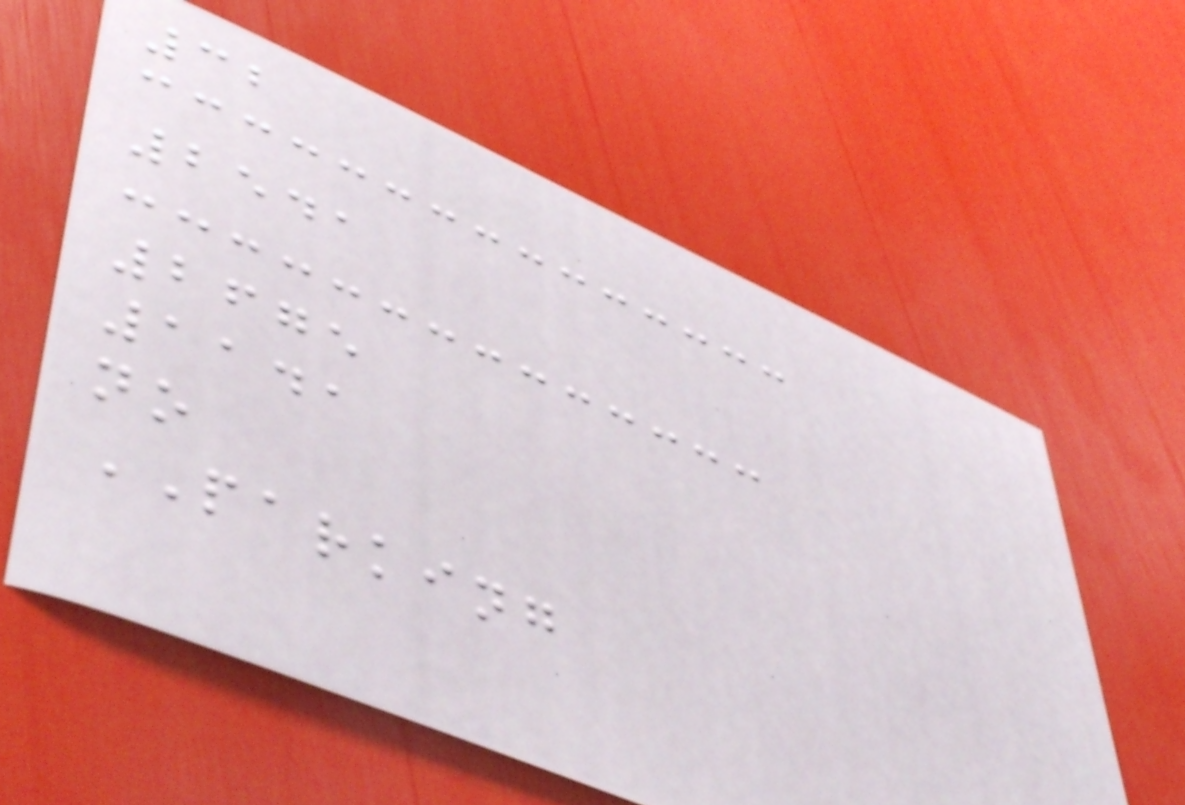32
2541
2675
1141
no
PARKING
